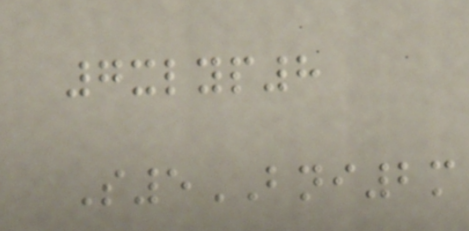7xlyp8
S5BNI2m
